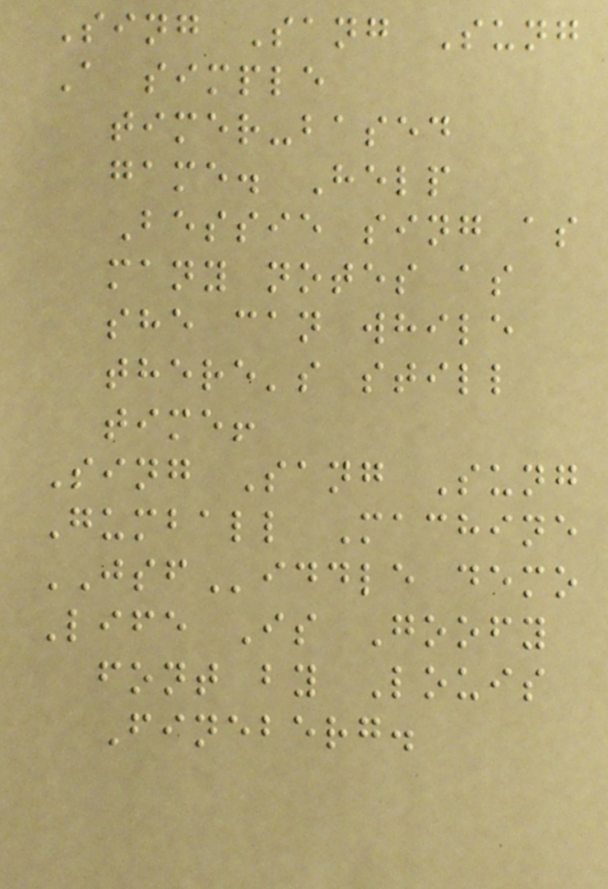Sing Sang Sung
A simple
timer-based
game. Help
Bessie sing as
many notes as
she can while
there's still
time!
Sing Sang Sung
Gumball Machine
JSFiddle demo
Life Is Goofy
font by Louis
Fineberg.
